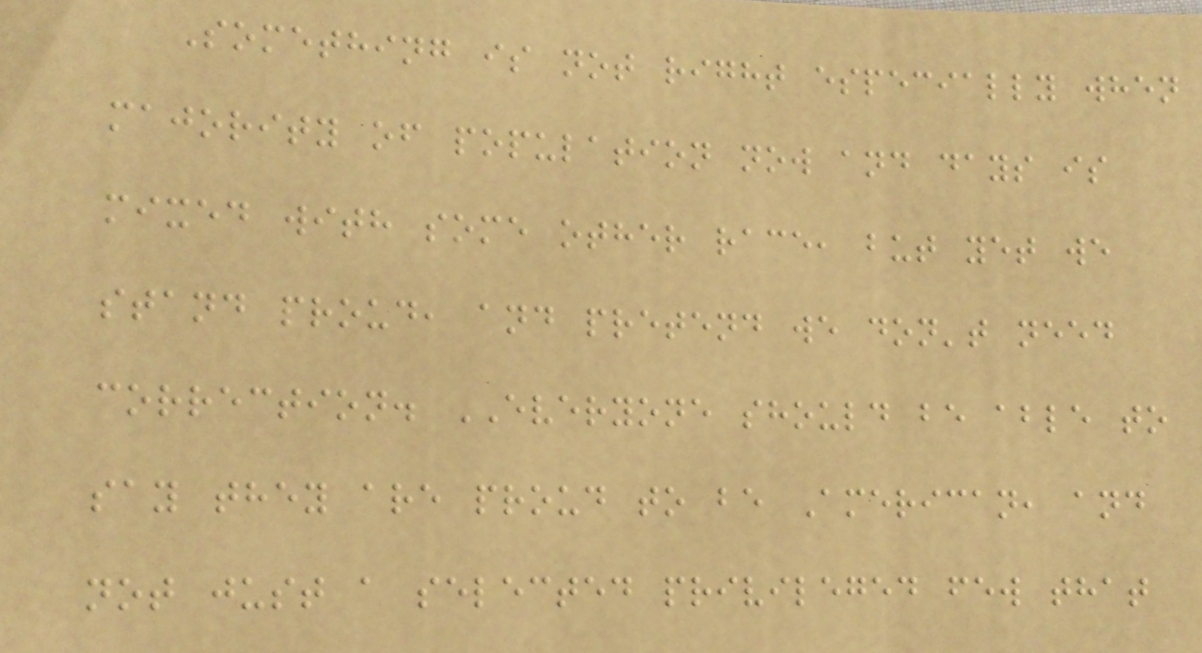Something is not right especially when
majority of population now and days is
mixed with some other race, but yet we
stand proud, and pretend we don't need
correction. EVERYONE should be able to
say they are proud to be American, and
not just a selected privileged few that
